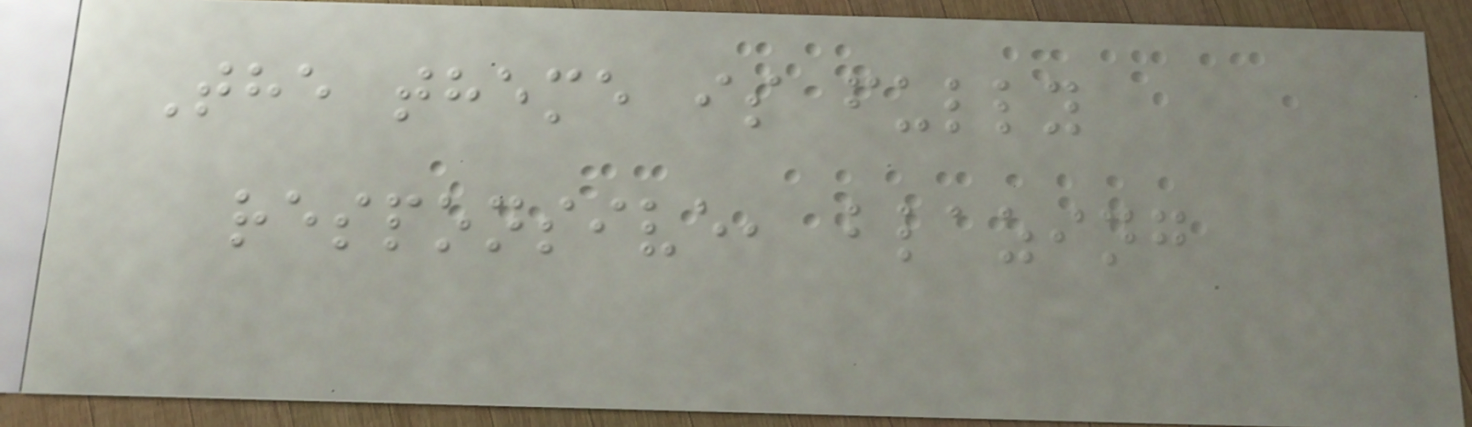The theme is fully
responsive, blazing
